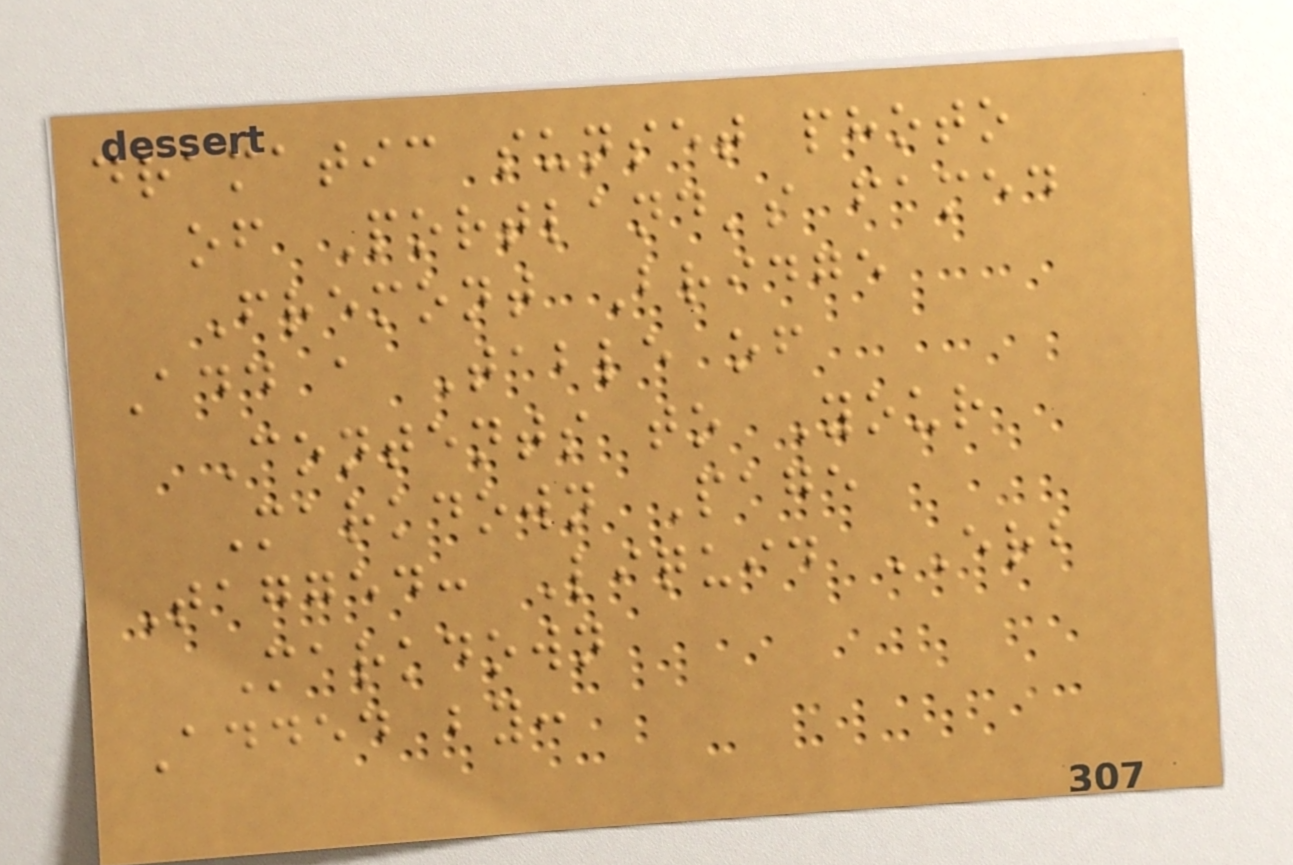dramatic sunset photo
of Portland's famed
Fremont Bridge
Add a Table of
Contents to Your
Markdown Page
Tagged: Liquid ERB
Markdown
Added by:
